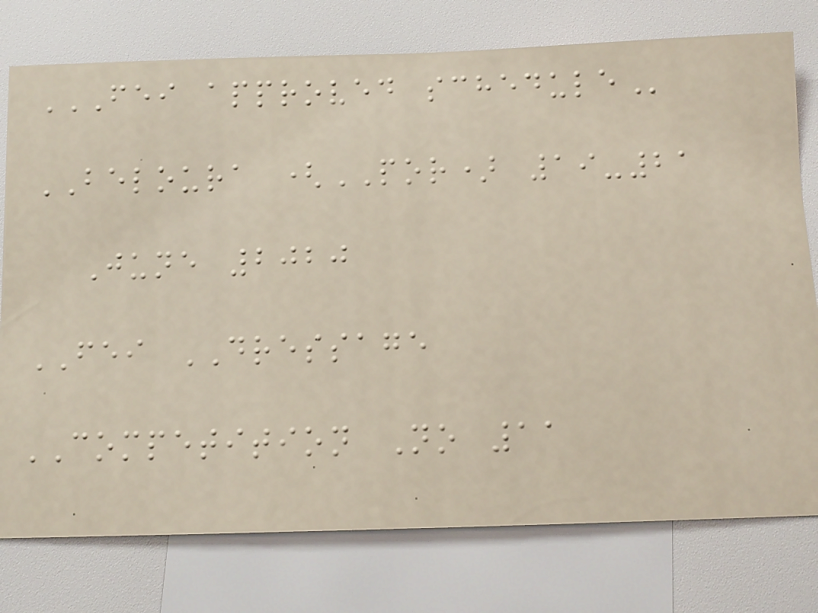FEI APPROVED SCHEDULE
BELOURA (POR) 19-21
June 2020
FEI DRESSAGE
COMPETITION No 11
